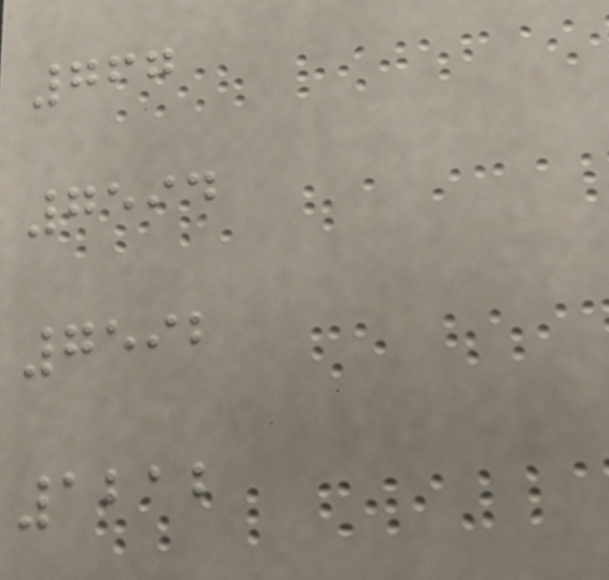767
7594
7592
1212
